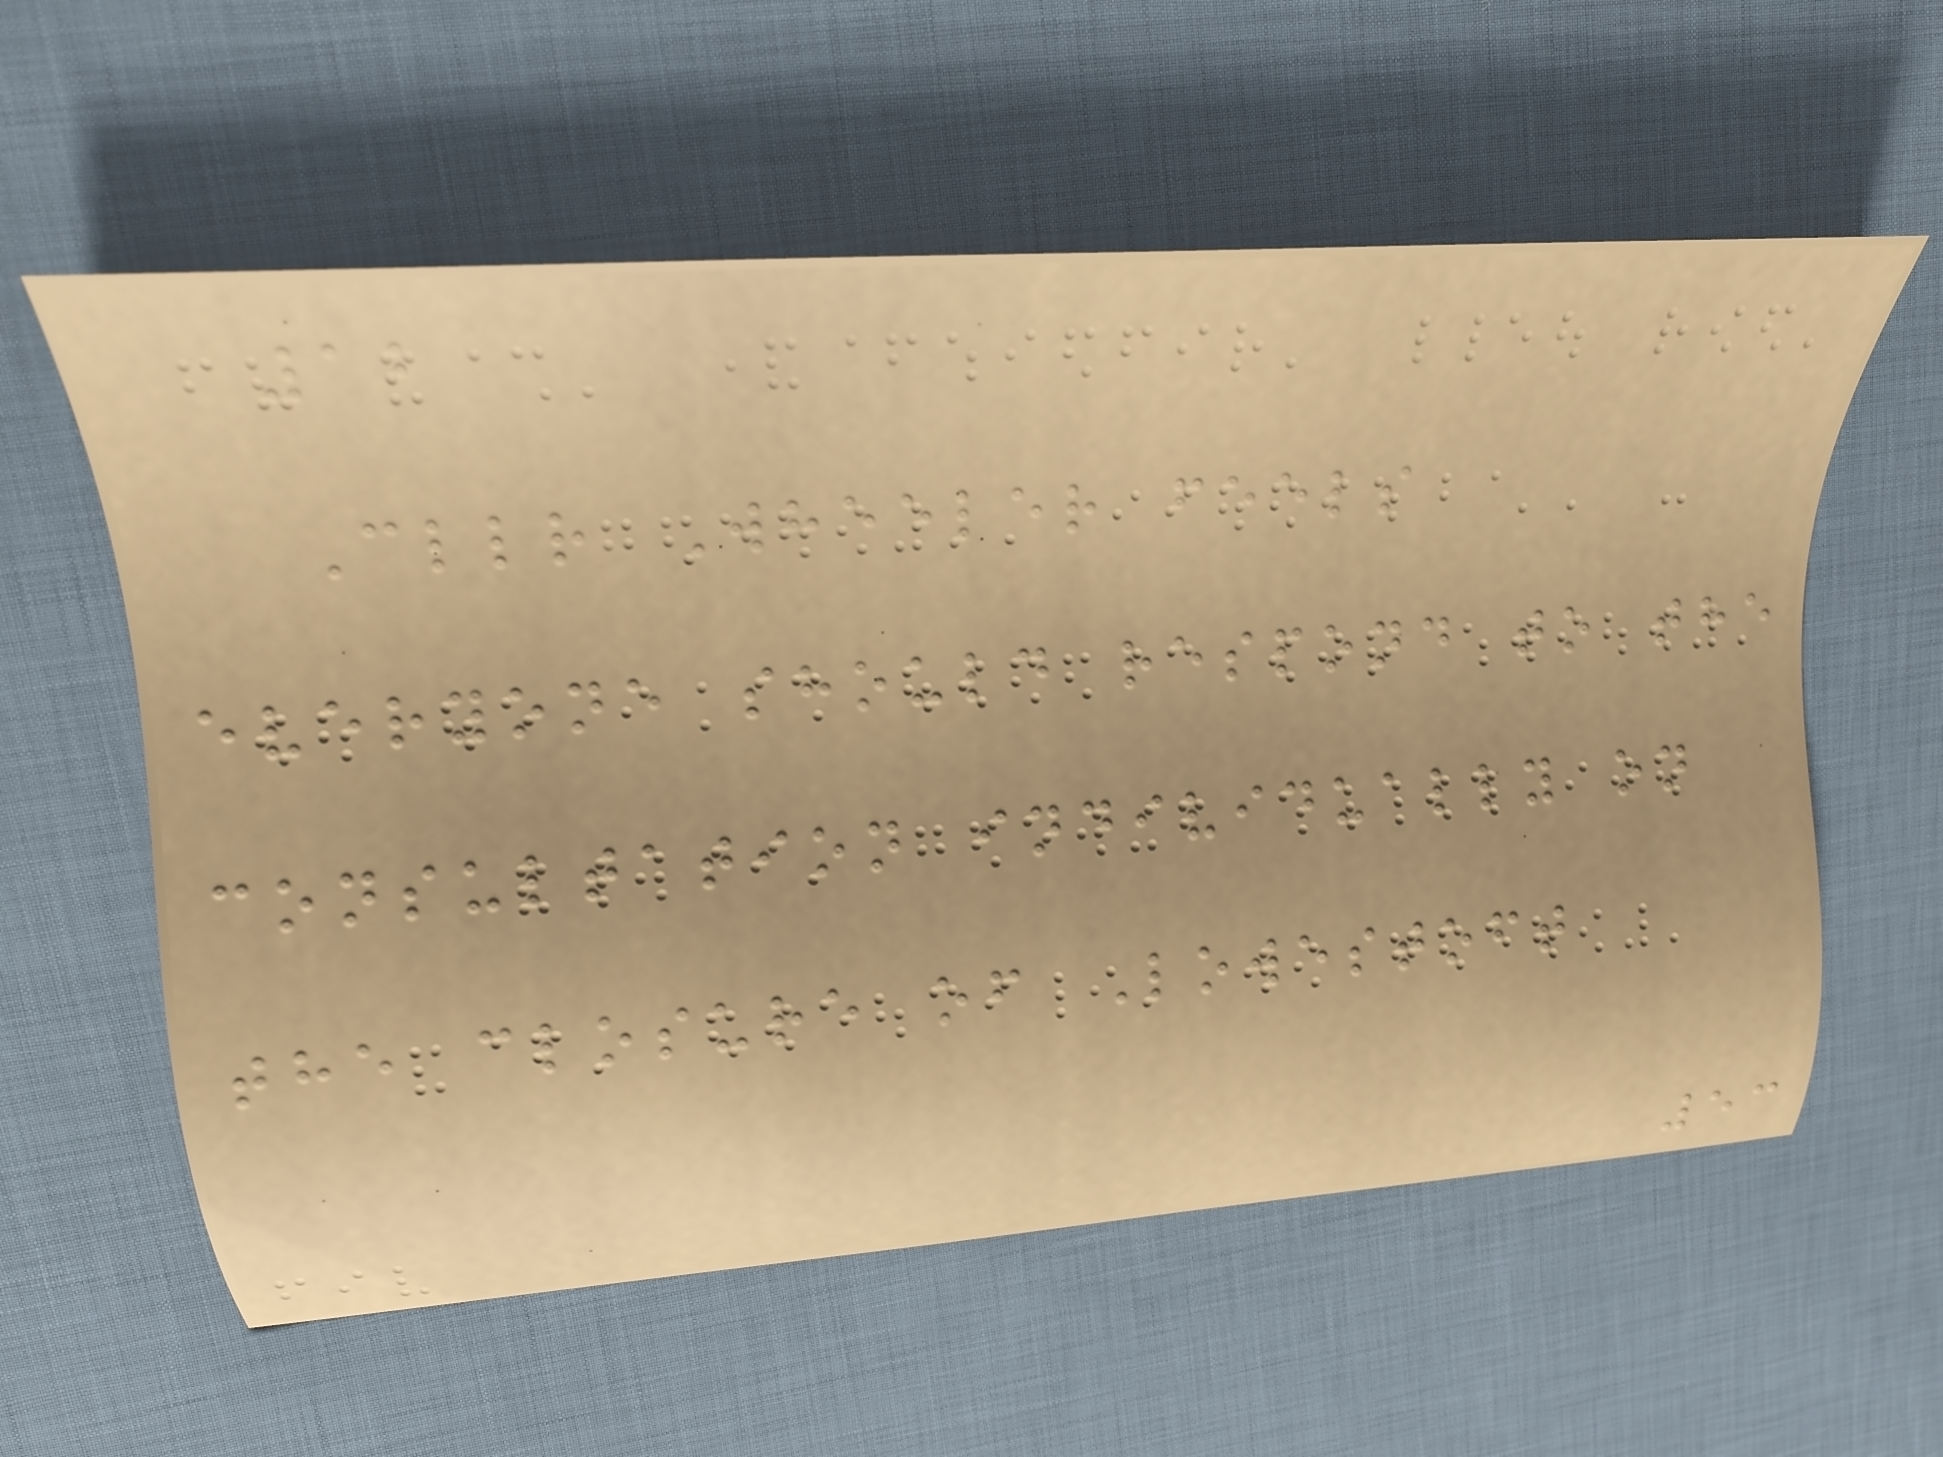12
Cllr Wheeler feels
everyone should respond to the
consultation individually on
the closure of Lowestoft
53
